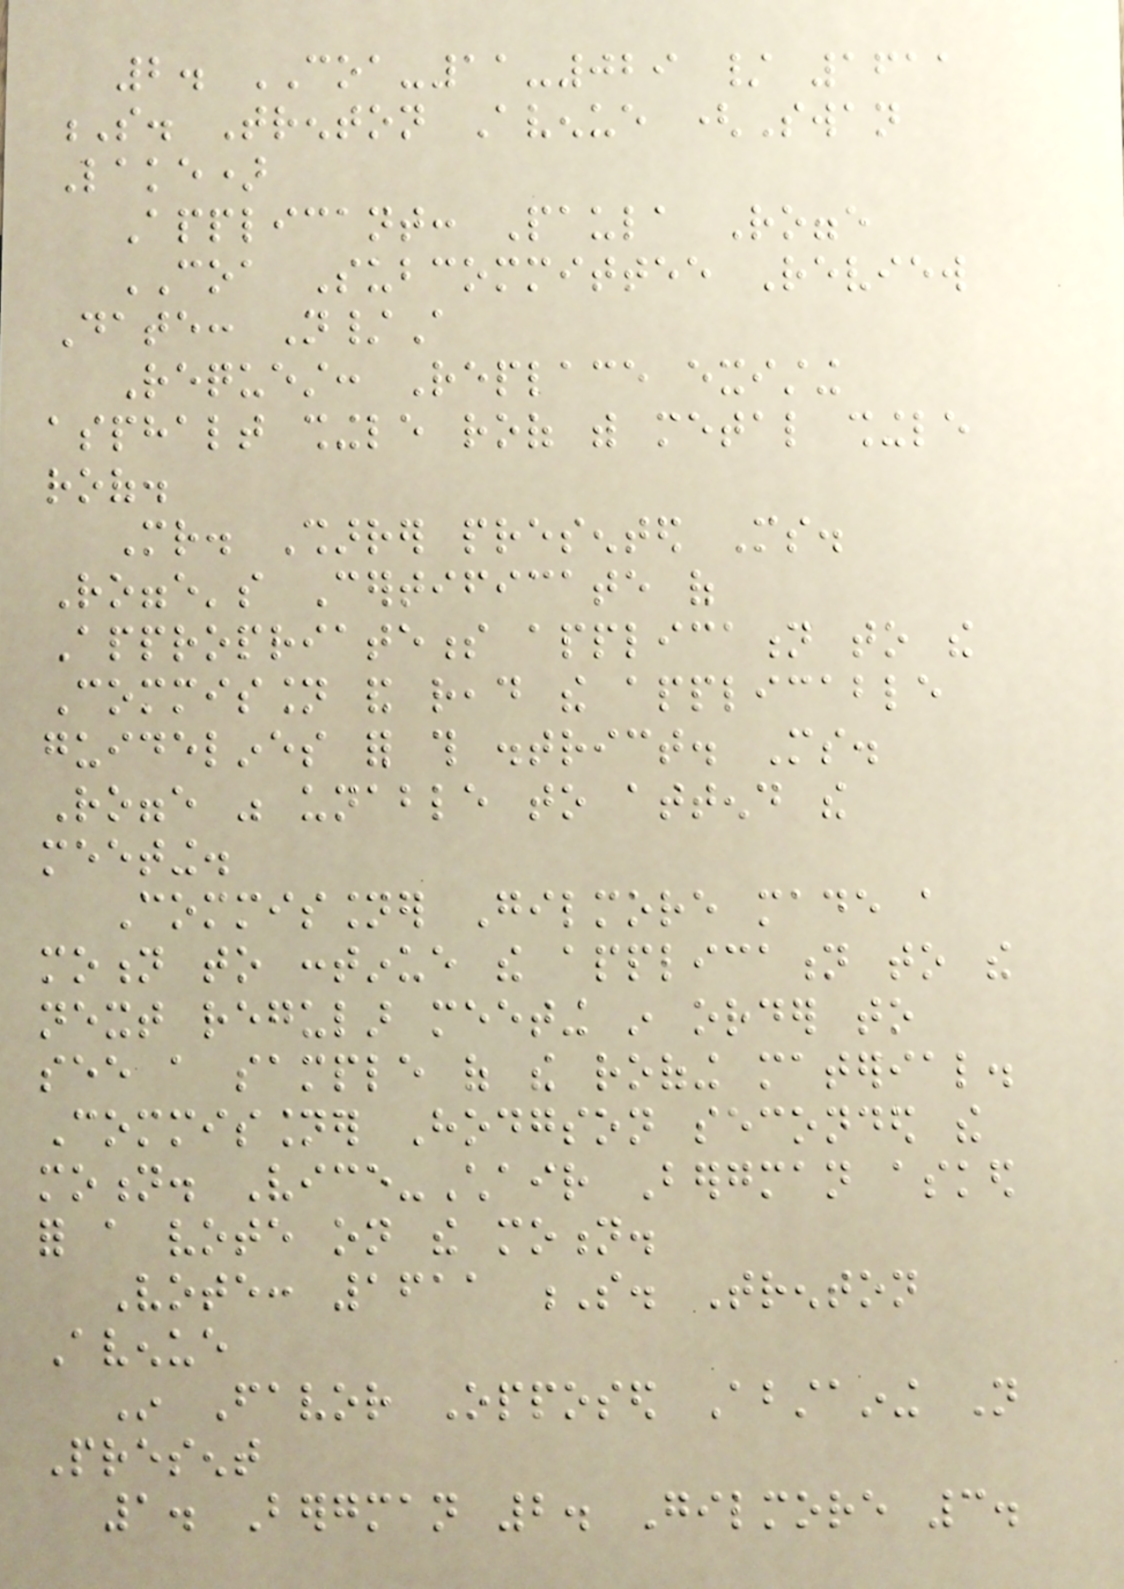2. COA-11-029 / 1611
S. Trenton Avenue (Swan
Lake)
Applicant: Paula Rogge
COA Subcommittee Review
Date: N/A
Request: Replace existing
asphalt shingle roof with metal shingle
roof.
Mr. Sharrer presented Ms.
Rogge's Certificate of
Appropriateness application to the
Commission and read the applicable
guidelines for this district. Ms.
Rogge was unable to attend the
meeting.
Commissioner Gilmore made a
motion to continue the application to the
next regular meeting in order to
see a sample of the roofing material.
Commissioner Hodgson seconded the
motion. Vice-Chair Bergman asked
for a vote on the motion.
Vote: 1611 S. Trenton
Avenue
In Favor Opposed Abstaining Not
Present
1. Bergman 2. Gilmore 3.
